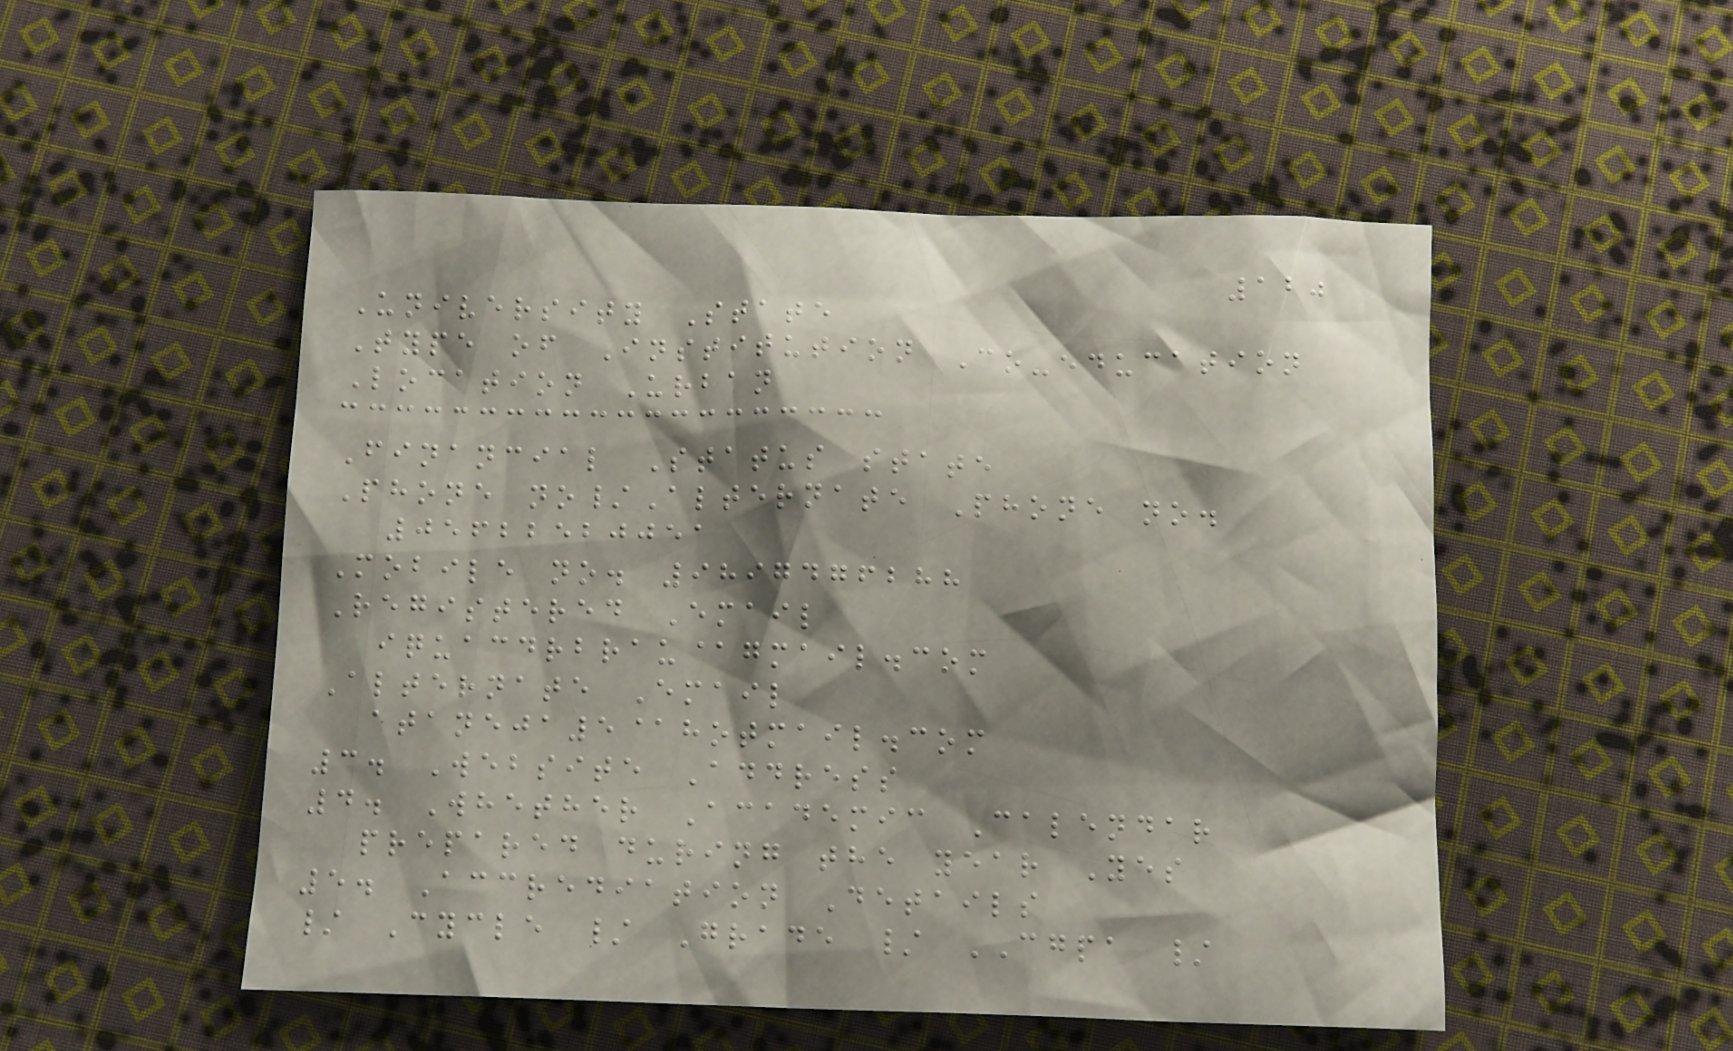120
University State
Type of Institution Co-education
Location Urban
Financial Status state
Phone no/Alternate Phone no.
05622520051
Mobile no. 9897476288
Registered Email
iquacdrbrau@gmail.com
Alternate Email
ataneja5@hotmail.com
3. Website Address
4. Whether Academic Calendar
prepared during the year Yes
5. Accrediation Details
/ Cycle / Grade / CGPA /
